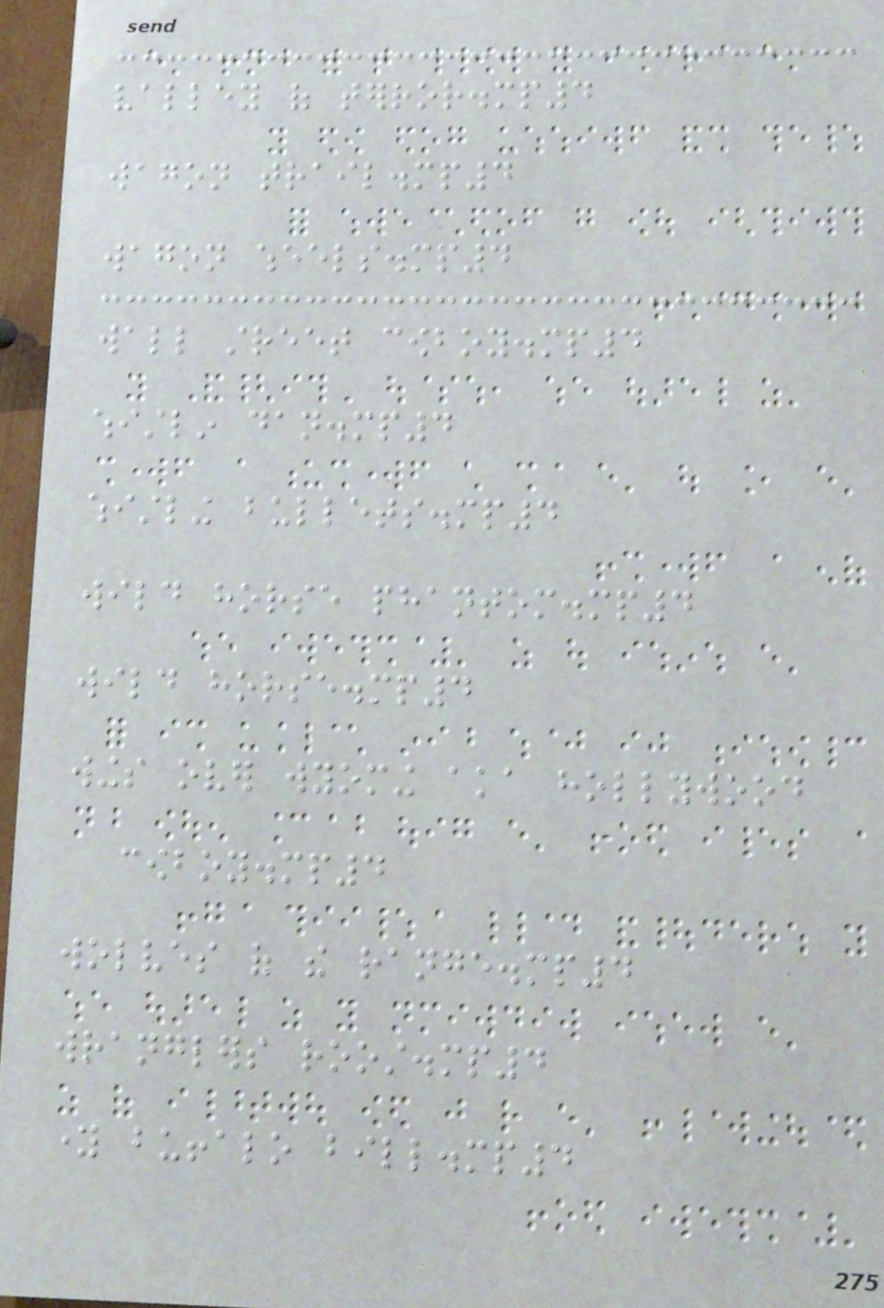valley of terror.mp4
wagon trail.mp4
wagon wheels.mp4
wall street cowboy.mp4
whistlin dan.mp4
whistling bullets.mp4
wild horse phantom.mp4
wild horse.mp4
wings over wyoming aka hollywood
cowboy.mp4
wolves of the range.mp4
wranglers roost.mp4
young buffalo bill.mp4
